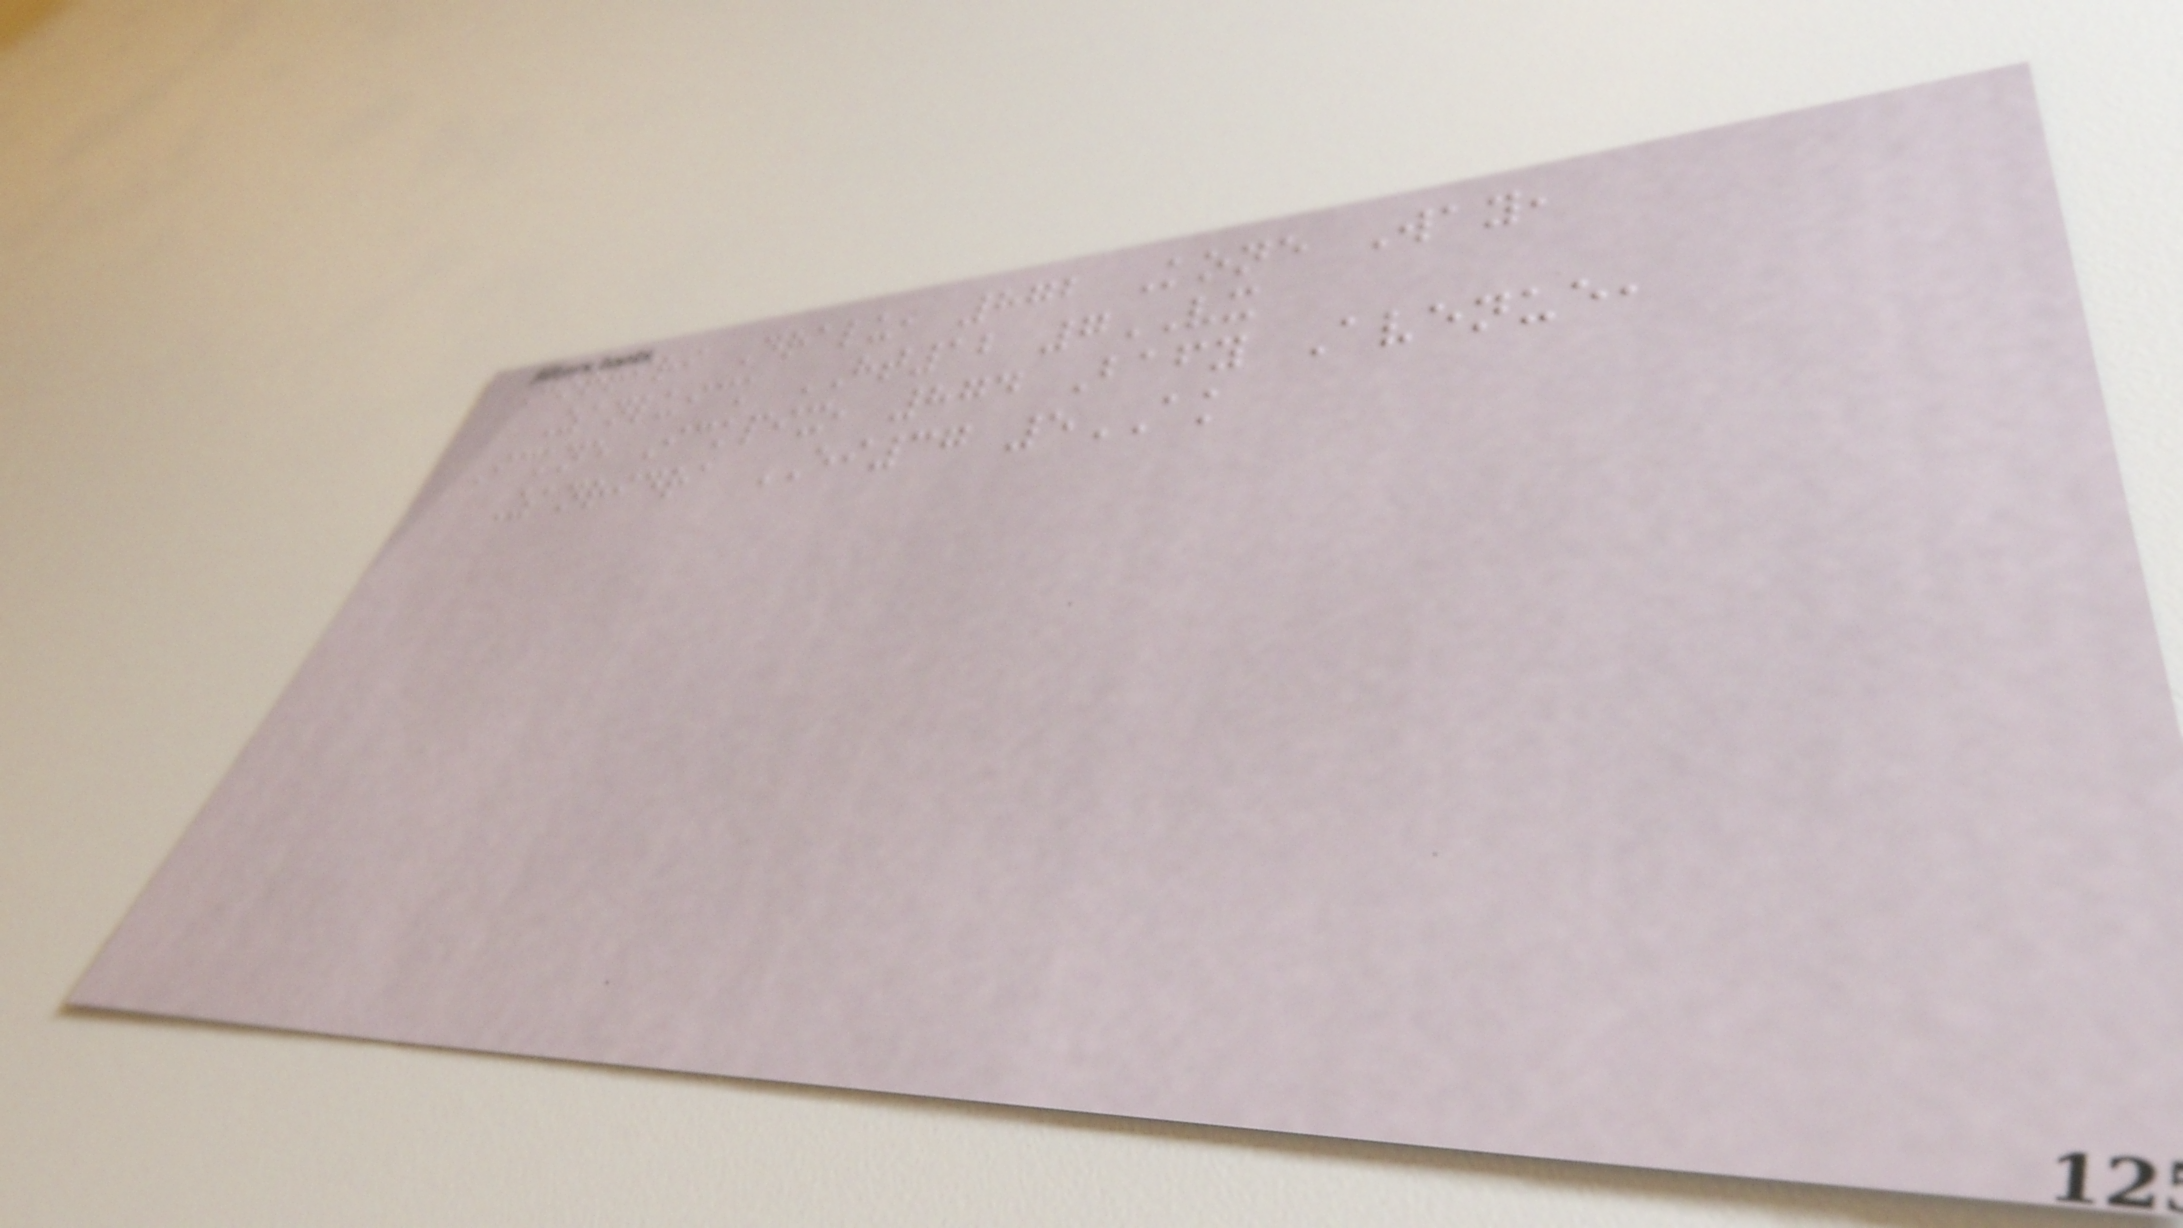Jorriri Dralu, 872 Kone Way,
Zanluick HT12 7VX
Ickne Ickpix, 874 Bafy Avenue,
Zanridra EI37 5AK
